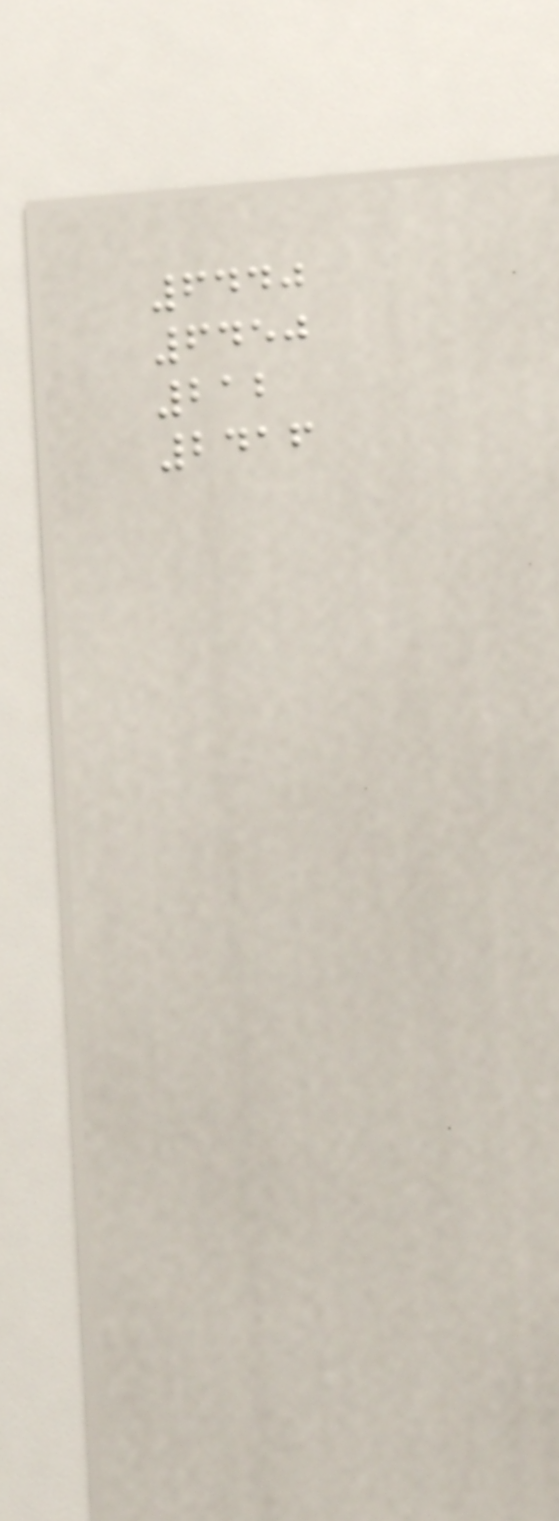6440
6450
212
2416
